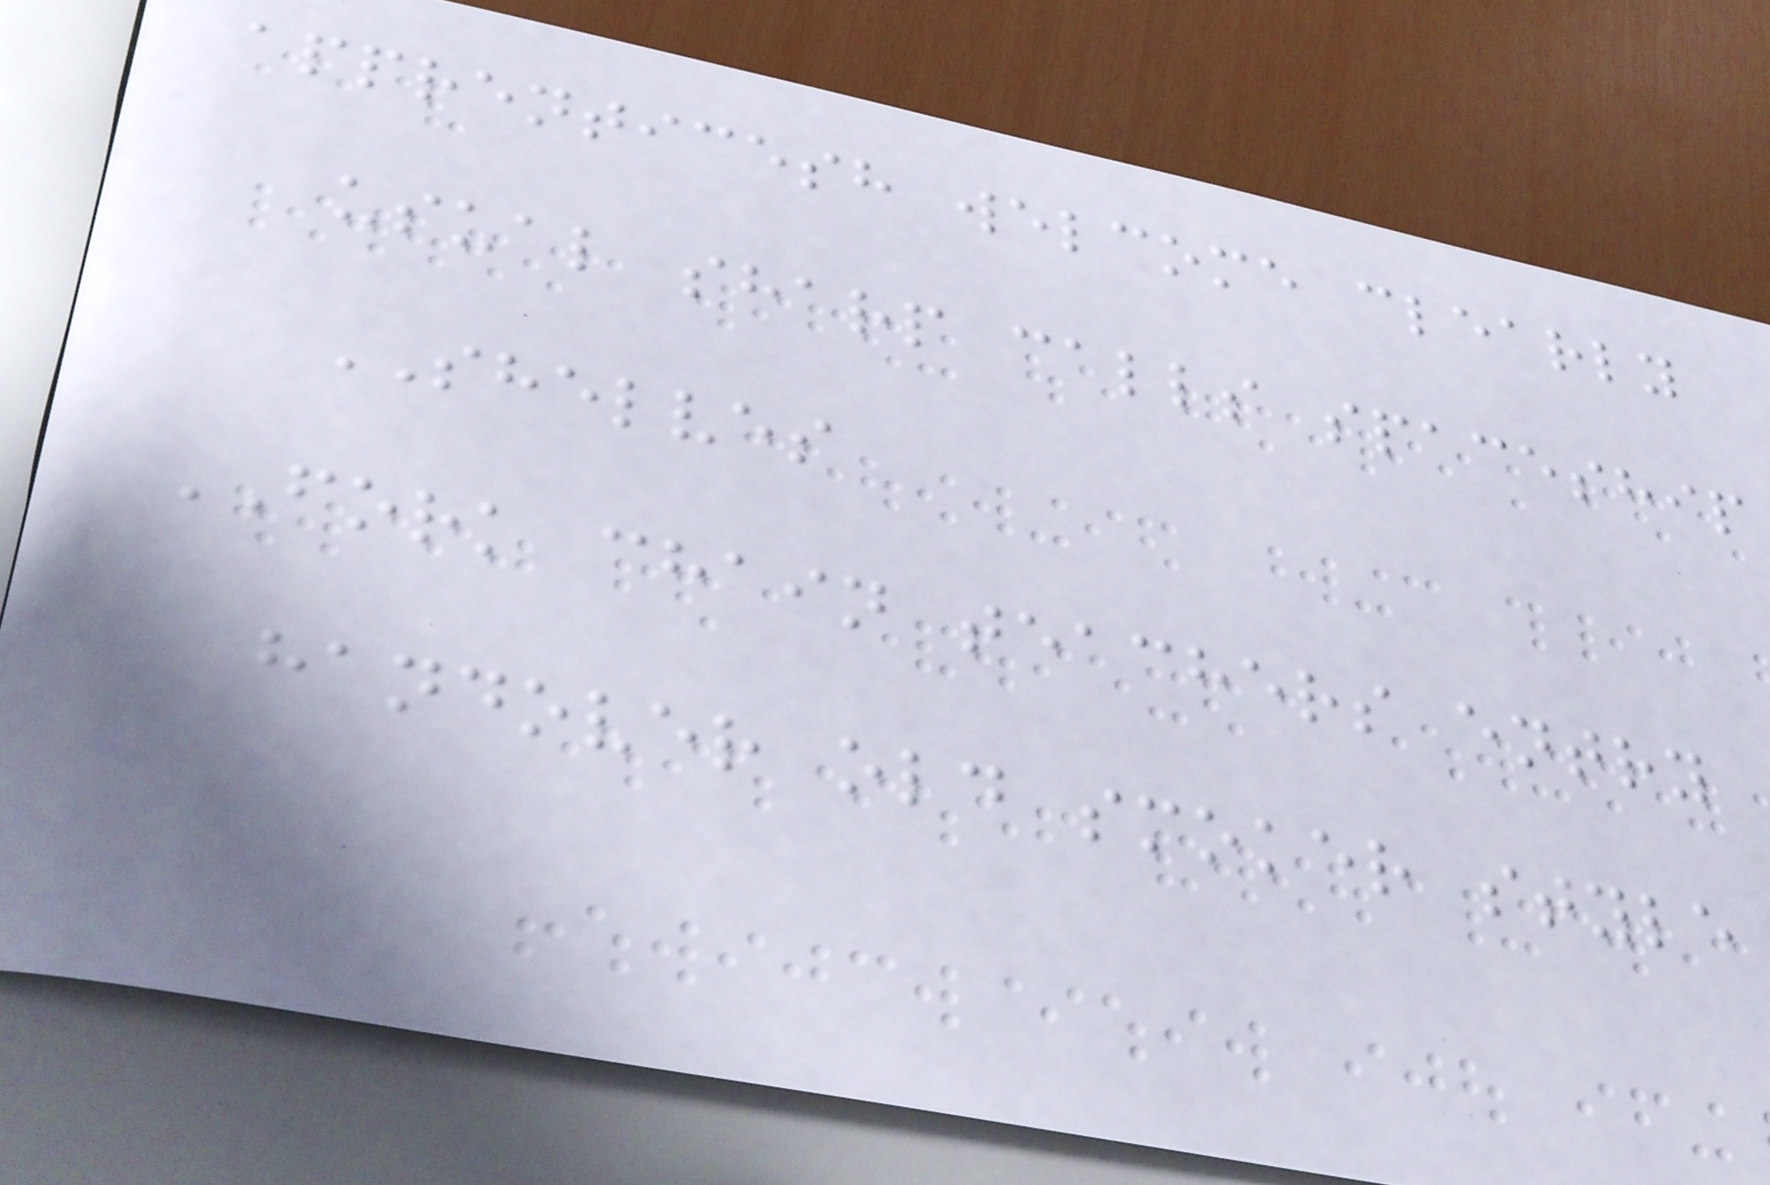apprenticesh welcome clearly
usual sharp calls spaceship
SHELVES
FORK chain teachers entry
handover old smoker style
